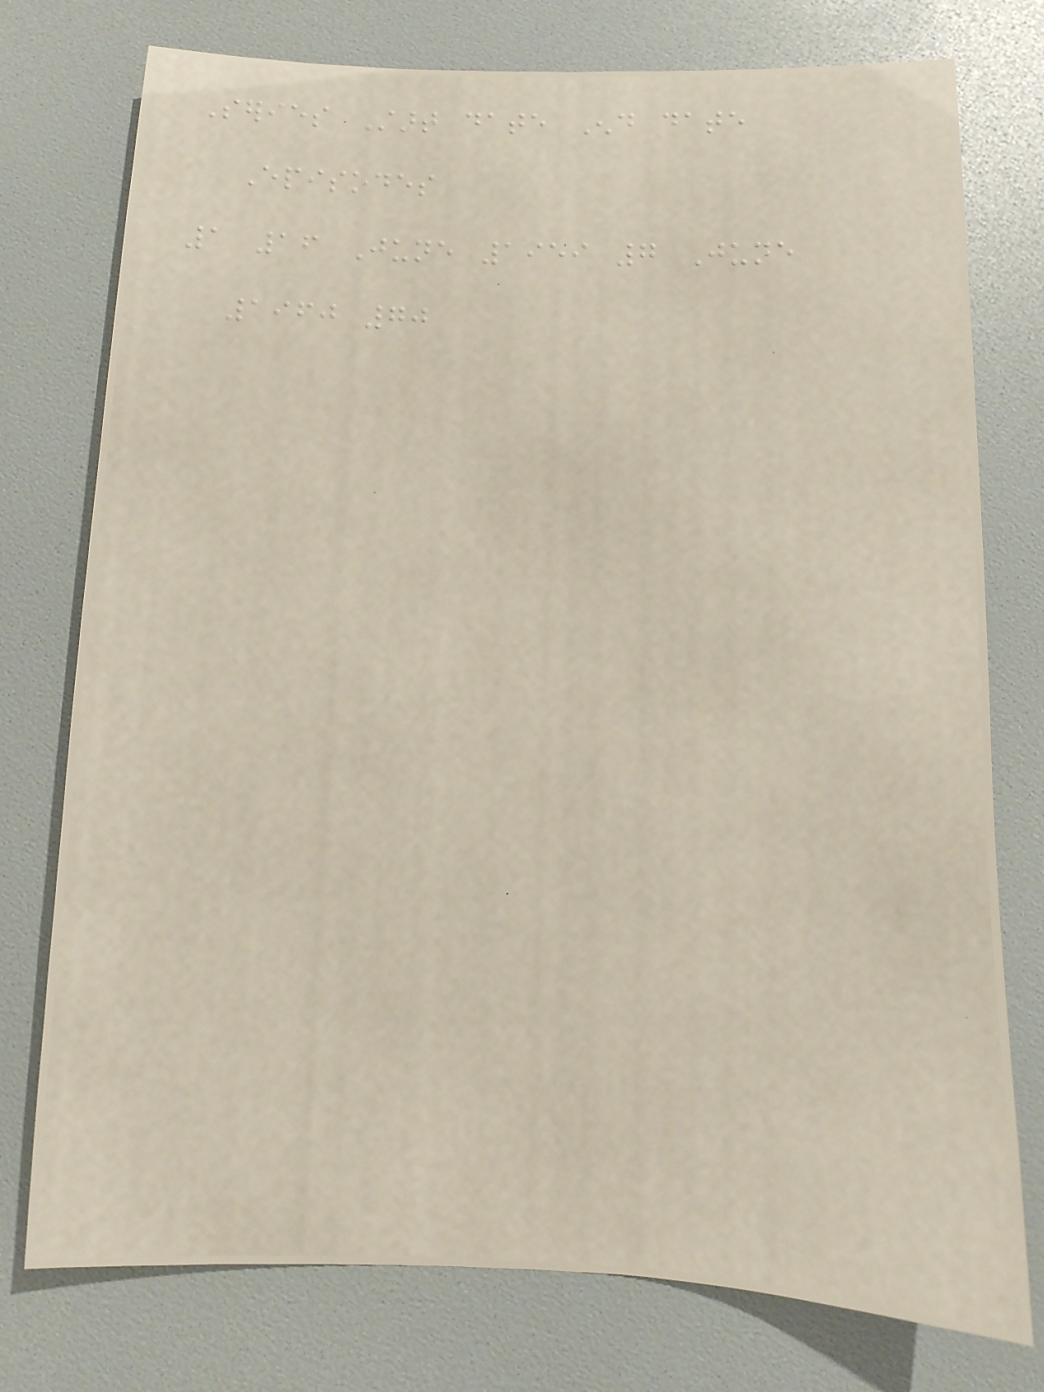Series Start date End date
Episodes
1 16 June 1959 7 June
1960 70
